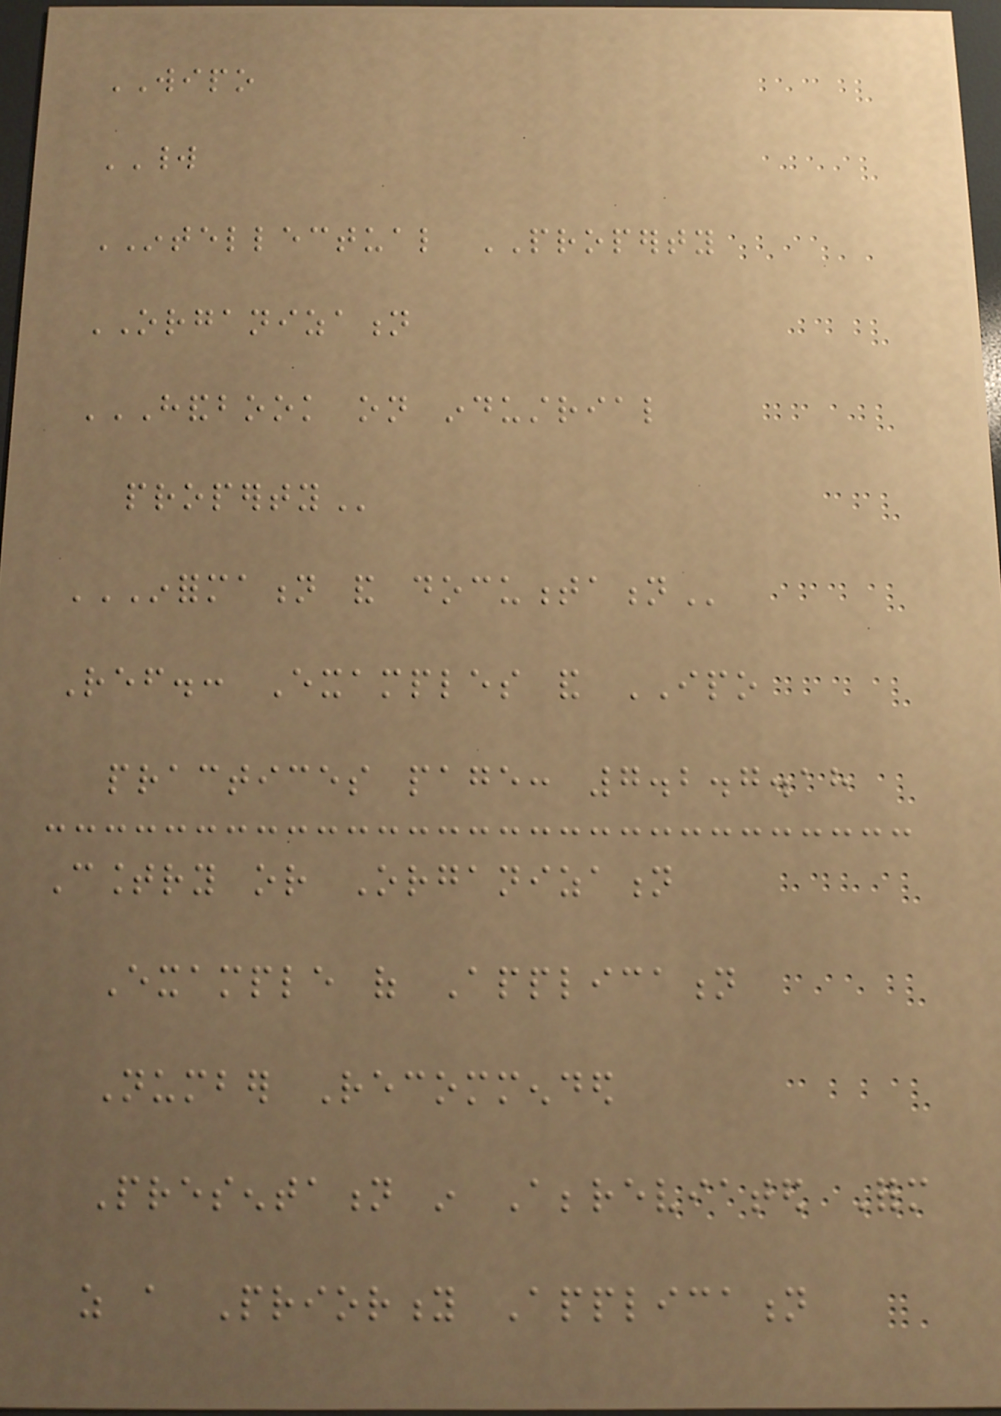WIPO
WORLD
INTELLECTUAL PROPERTY
ORGANIZATION
HANDBOOK ON INDUSTRIAL
PROPERTY
INFORMATION AND DOCUMENTATION
Ref.: Examples and IPO
practices page: 7.2.7.18
Country or Organization
Example of Application
Number Recommended
Presentation in Abbreviated Form
as a Priority Application
